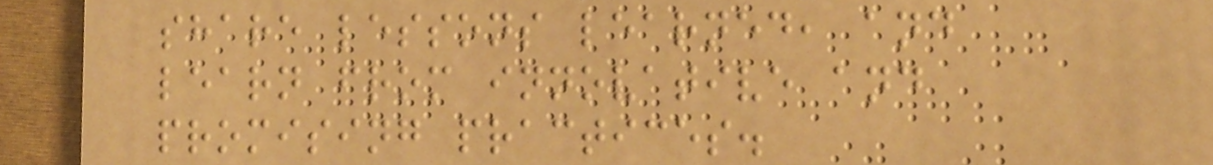share lessons learned, and
learn from innovative and
promising practices.
